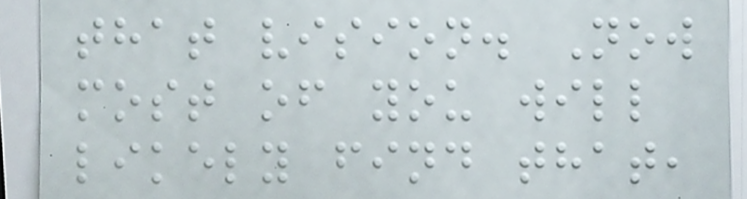that vision. Now
most of you will
likely find that,
